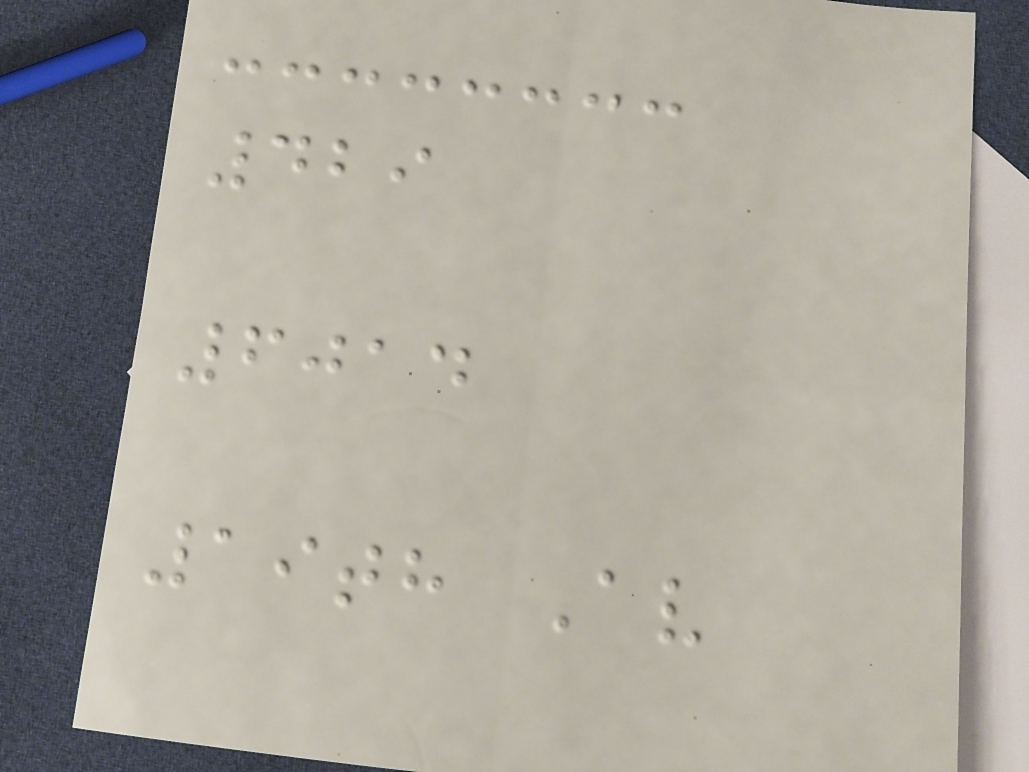429
6014
19th Av
